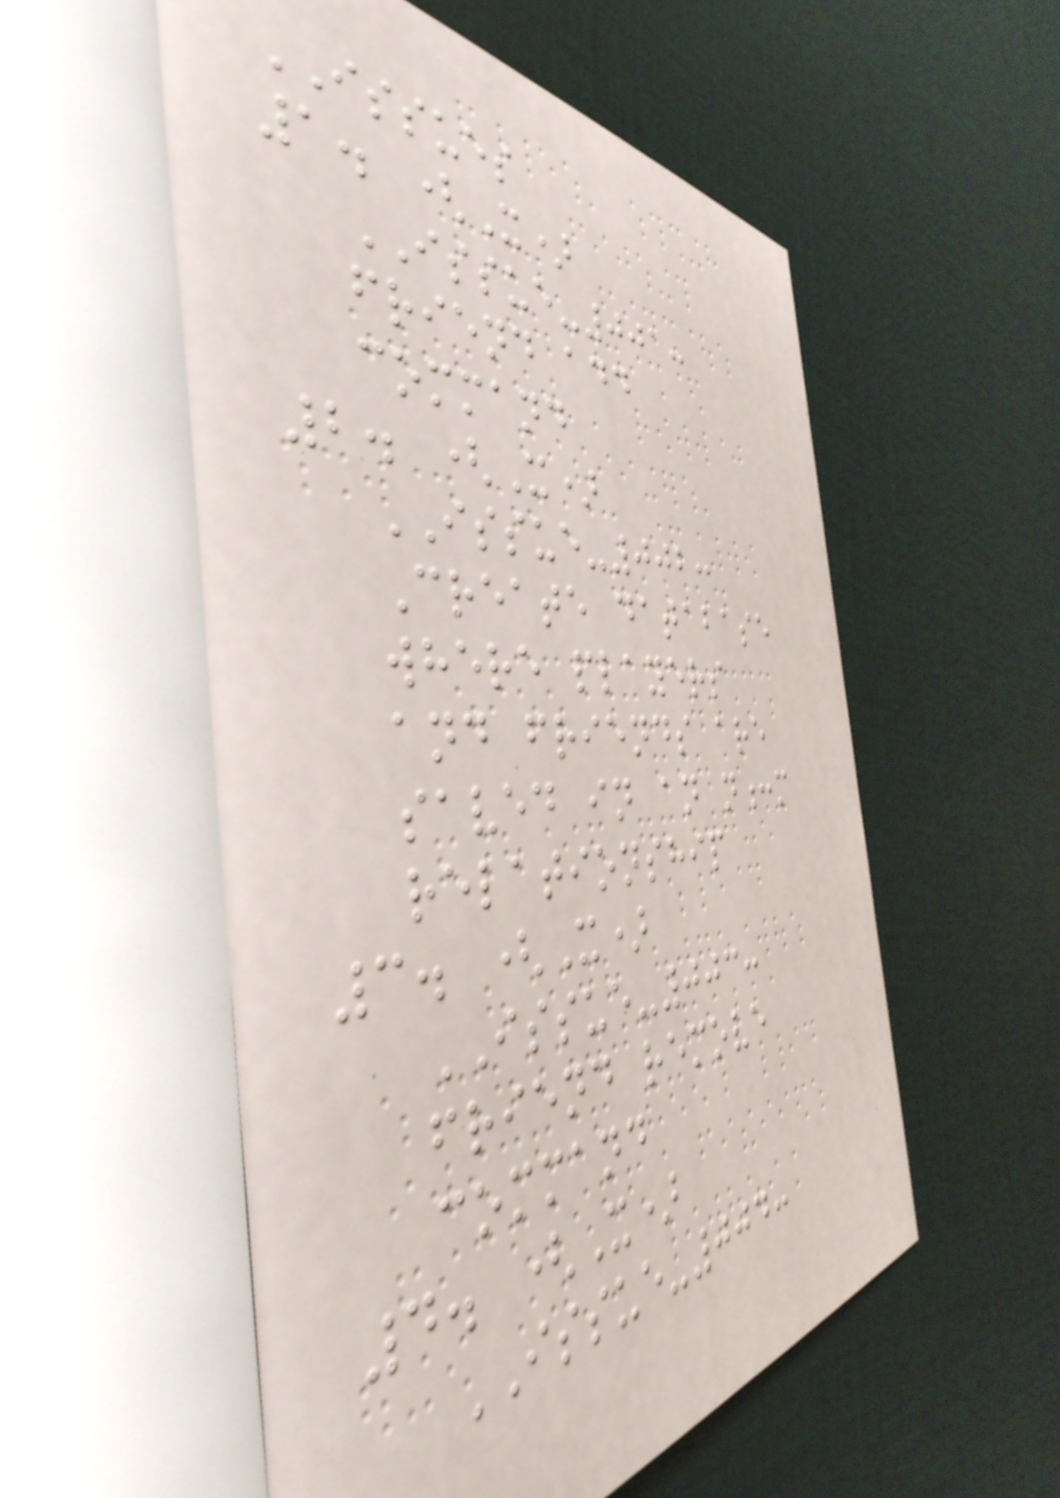ISSUES
1. (X)
ISSUE-001:
friend add
command
2. (X)
ISSUE-002:
Create database
where players
and friends are
saved in an n:m
relationship
3. (X)
ISSUE-003:
friend remove
command
4. (X)
ISSUE-004:
